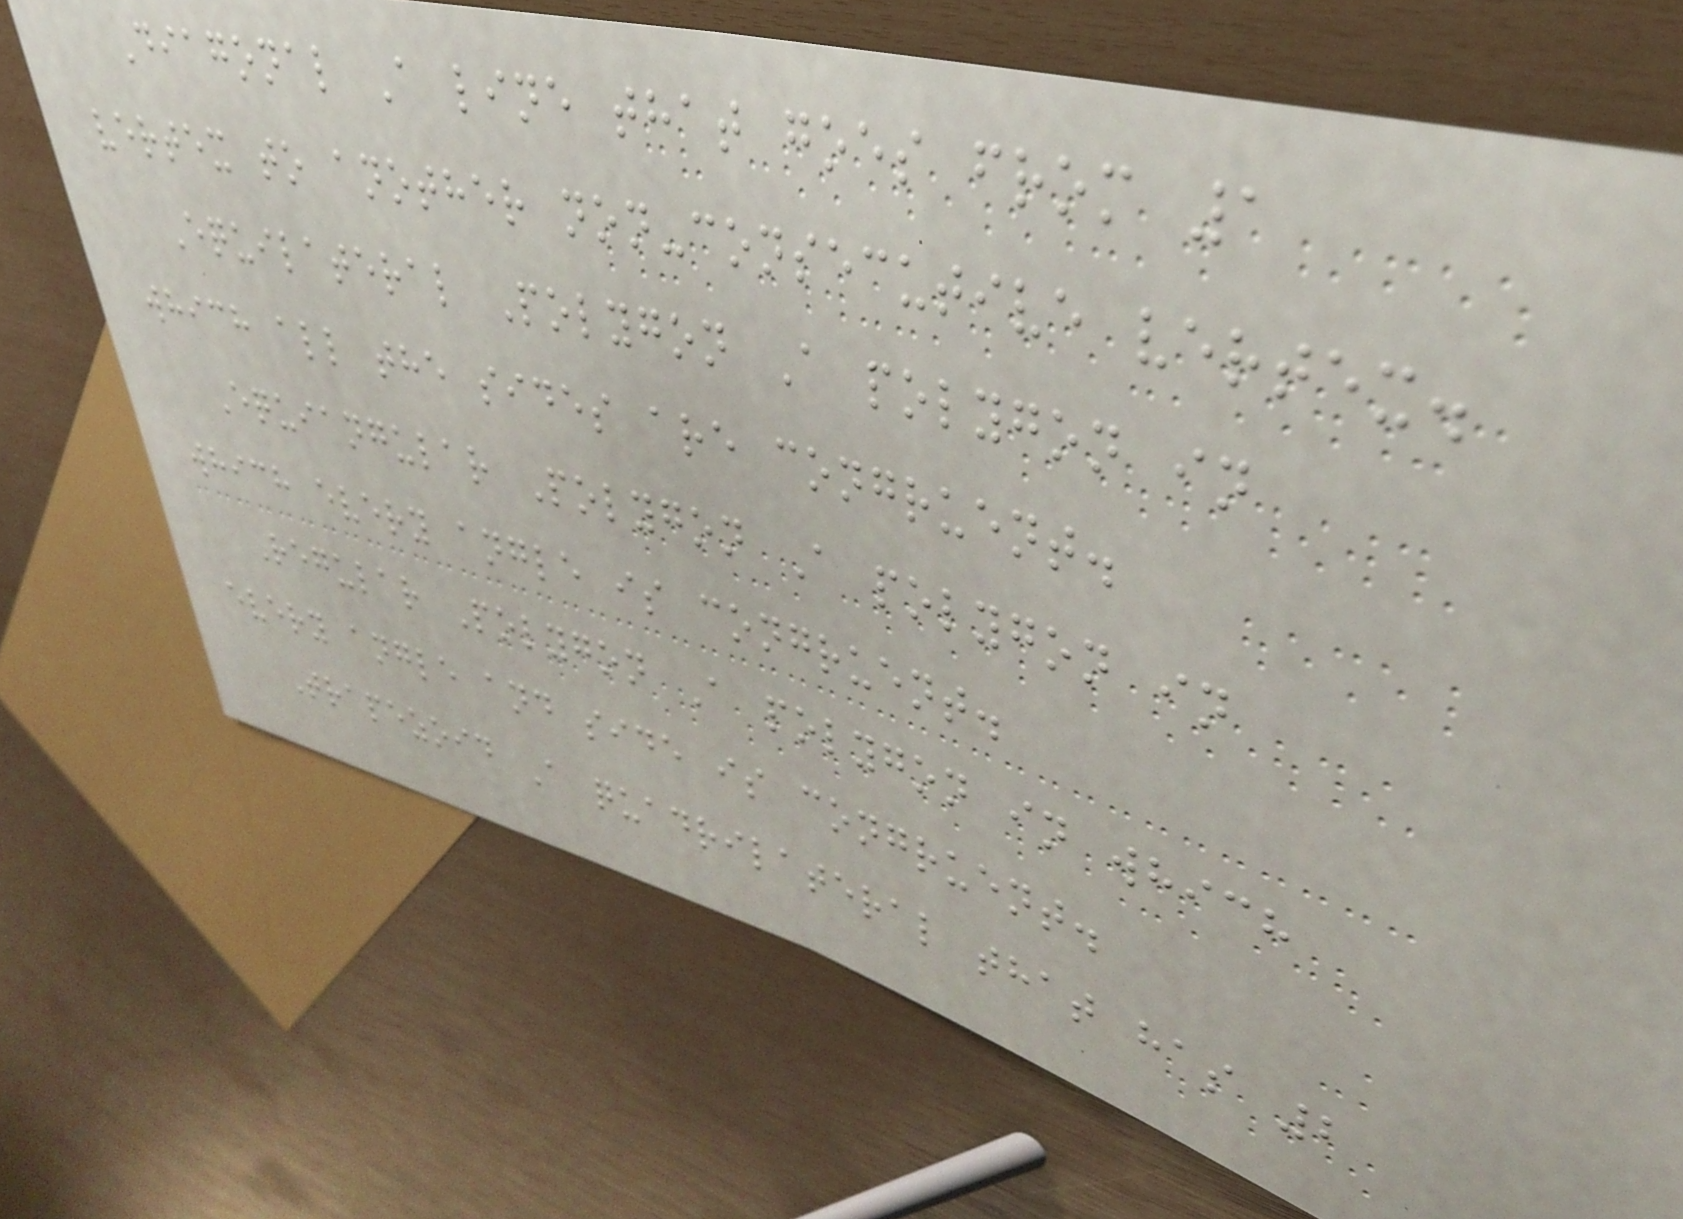Diagonal A line that goes from 1
vertex to another non-consecutive vertex.
Equilateral Polygon A polygon in
which all the sides are congruent.
Equiangular Polygon A polygon in
which every angle is congruent.
Regular Polygon A polygon in which
every angle and side is congruent.
Trapezoid A quadrilateral that has 2
